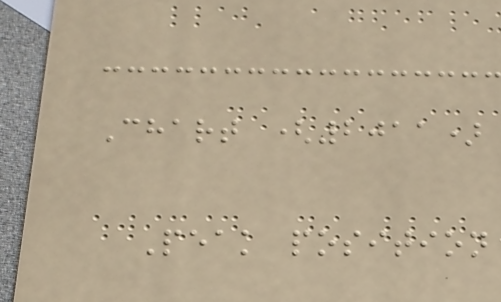Chart (2011)
Peak position
